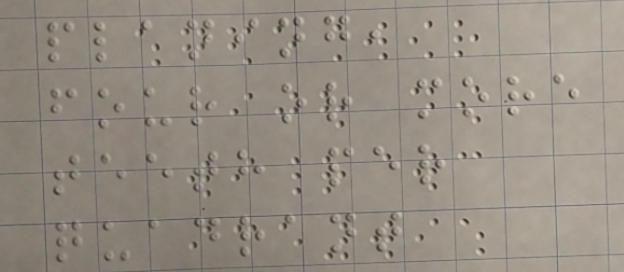planing,
four or more
teeth per
quadrant
